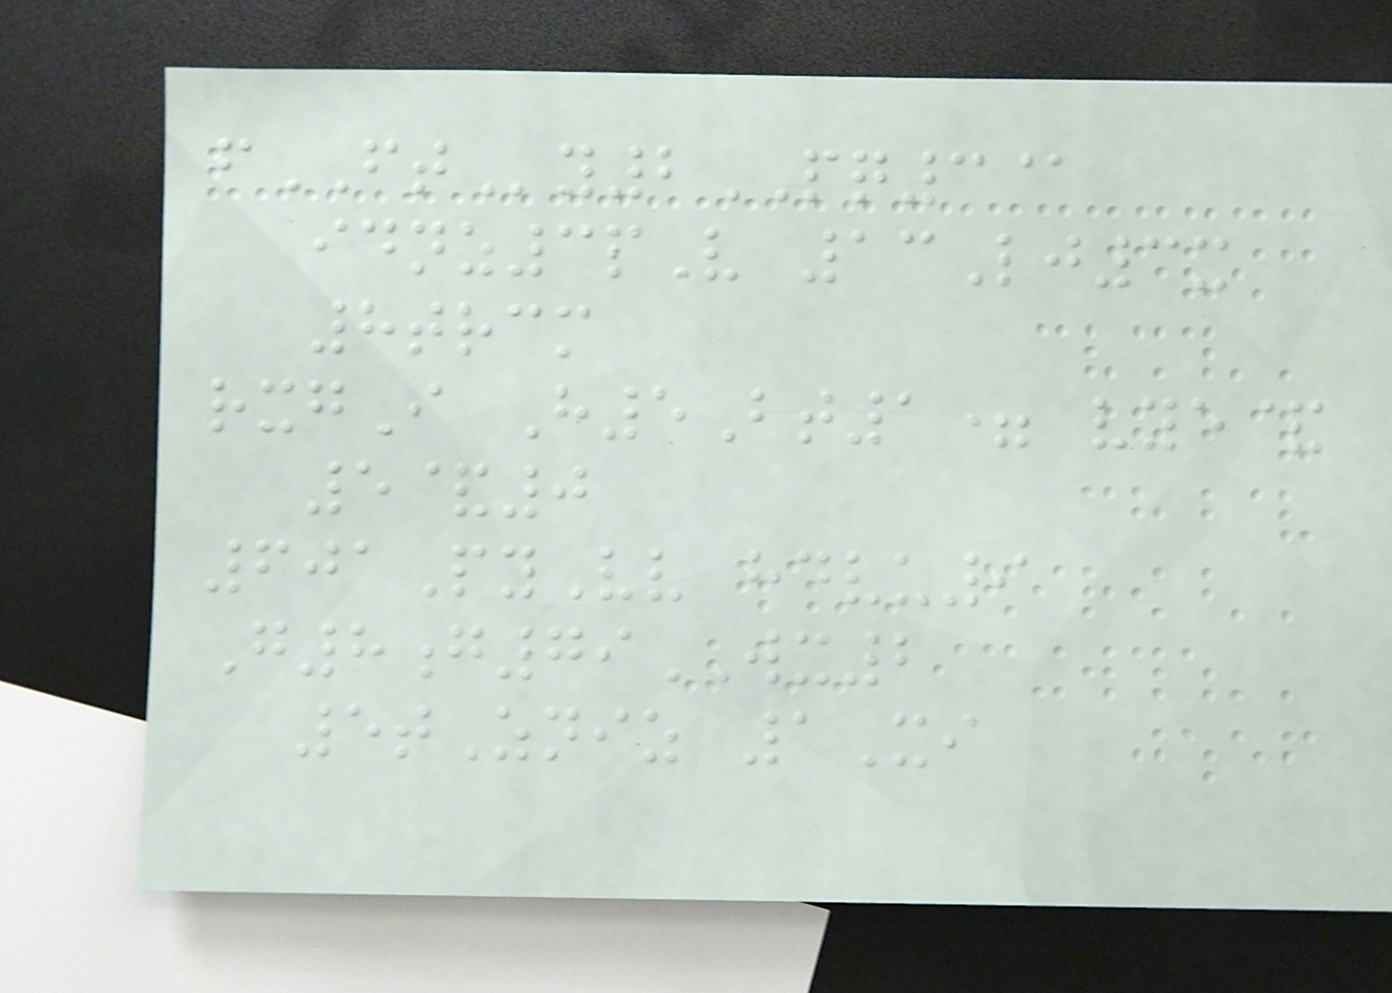fFTy2PQ3@
idnz3pV 13Lj3x
8trcm
rxgI H5Bt1= vye&
5&0
601PyVv hdvu9
G8g79WX2
5tZniz 1Xi
